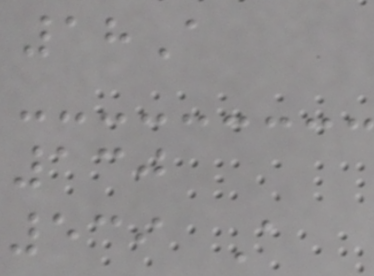18A
130
539 A
